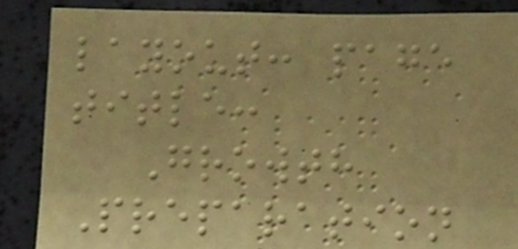layout: page
title:
Growth
Preparation
